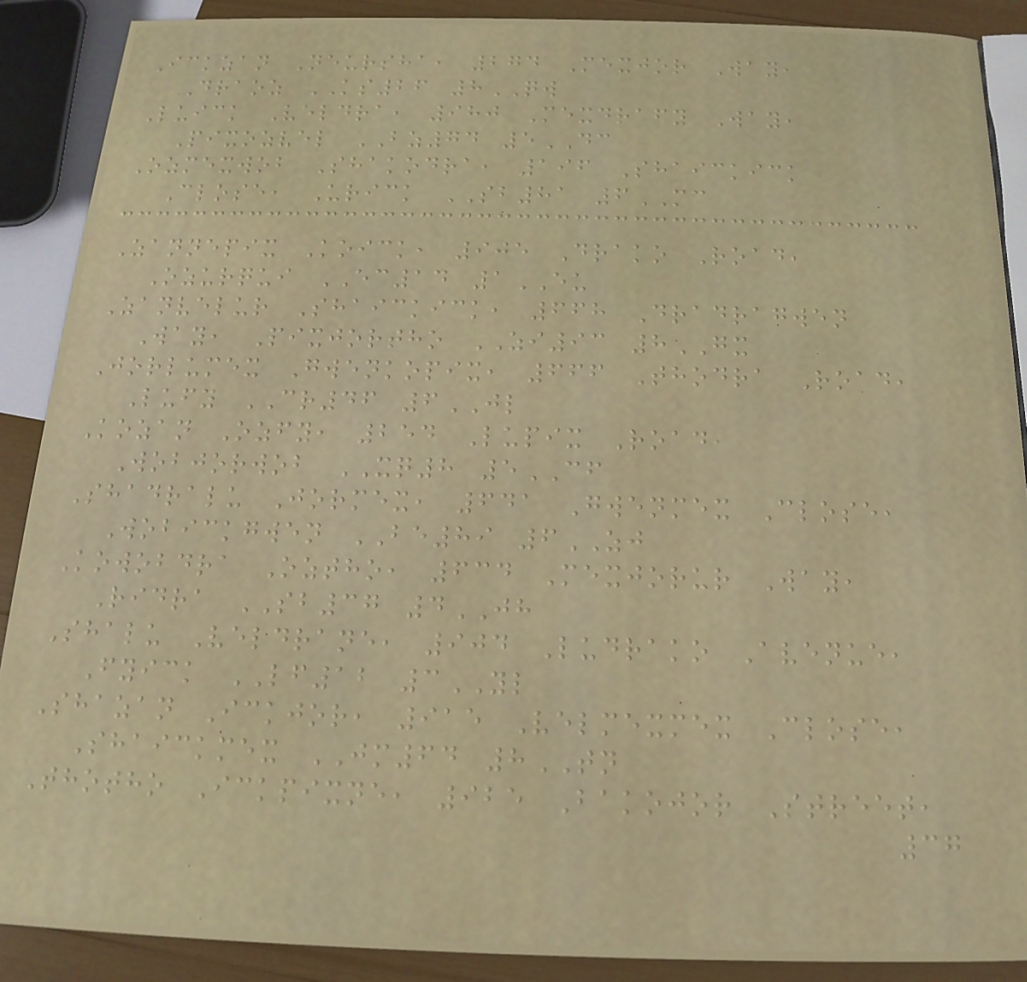Ickzan Neursha, 274 Mexjor Way,
Draoz KS26 8QW
Luick Veldra, 980 Mexdrafy Way,
Pixozvel BZ74 5DC
Ozmexwob Shakodra, 196 Shaickick
Close, Urick SB81 6MC
Zannepix Koick, 905 Drako Road,
Ozurqui EC14 1EU
Zanvelur Shaickick, 668 Dradragwen
Way, Pixjortho ZI93 8GX
Jorlumex Gwenkopix, 666 Thodra Road,
Lufy CR46 6JL
Kozan Ozfy, 254 Lupix Road,
Wobjorwob XQ8 5CF
Shadralu Jormex, 641 Gwenmex Close,
Wobickgwen BE89 6ZJ
Kowobdra Oztho, 634 Mexjorur Way,
Ridra SB37 4JH
Shalu Veldrane, 904 Ludrako Avenue,
Fyick LF12 3YL
Shazan Ickjor, 915 Velmexmex Close,
Shaickmex JM64 8TN
Thotho Ickpixne, 925 Bakojor Street,
37
